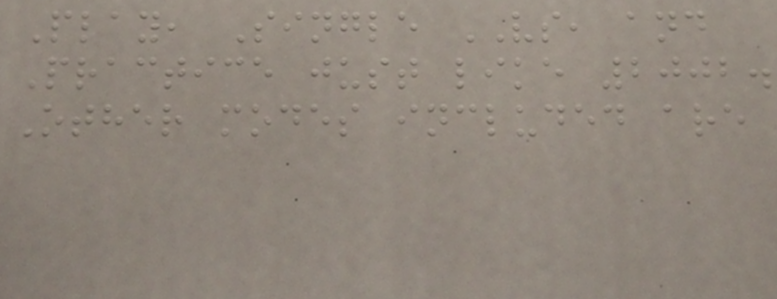Play, Single VS, and
Practice just like 2002.
Other modes included are
